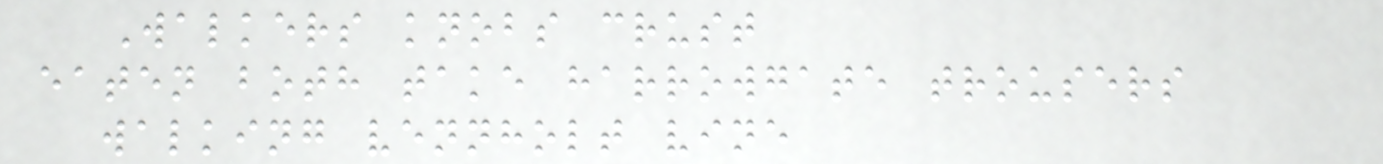Walkers knobs crust
eaten both take harrowgate trousers
walking vennholt vine
